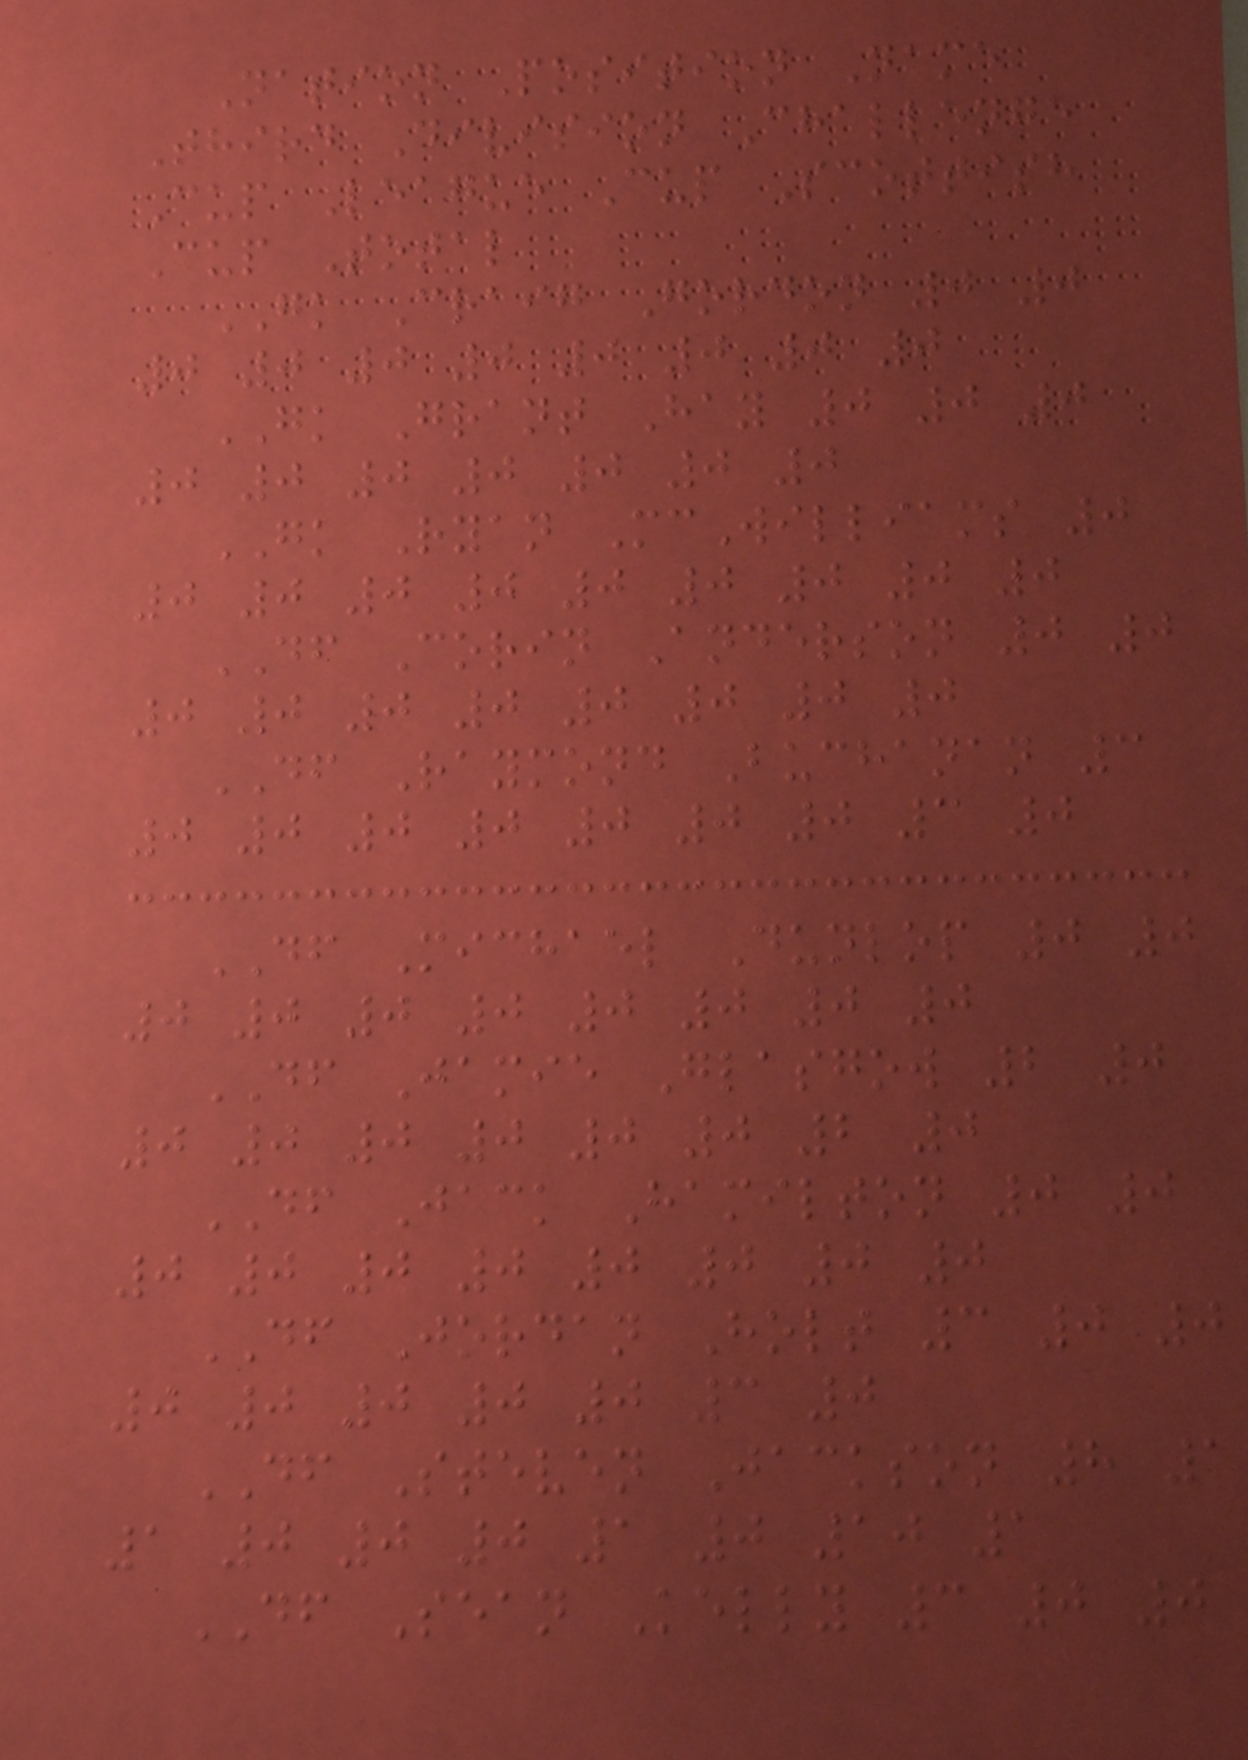Nation Position Name
Third Division Challenge
Cup League Cup Scottish
Cup Total
GK Craig Gordon 0 0
0 0 0 0 0 0 0 0
GK Grant Hay 0 0 0
0 0 0 0 0 0 0
GK Ryan McWilliams 0
0 0 0 0 0 0 0 0 0
DF Corin Anderson 0 0
0 0 0 0 0 0 0 0
DF Raymond Buchanan 3
0 0 0 0 0 0 0 3 0
DF Michael Dunlop 0 0
0 0 0 0 0 0 0 0
DF Jamie Glasgow 2 0
0 0 0 0 0 0 2 0
DF Jack Hamilton 0 0
0 0 0 0 0 0 0 0
DF Jordan Holt 3 0 0
0 0 0 0 0 3 0
DF Steven Jackson 8 1
1 0 0 0 1 0 10 1
DF Sean Kelly 3 0 0
